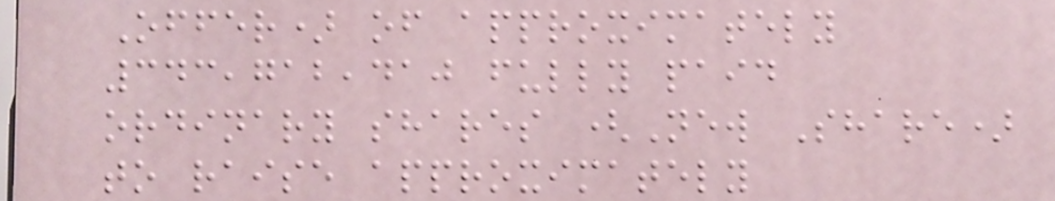Offer) of approximately
343,712,410 fully paid
ordinary shares (New Share)
to raise approximately
